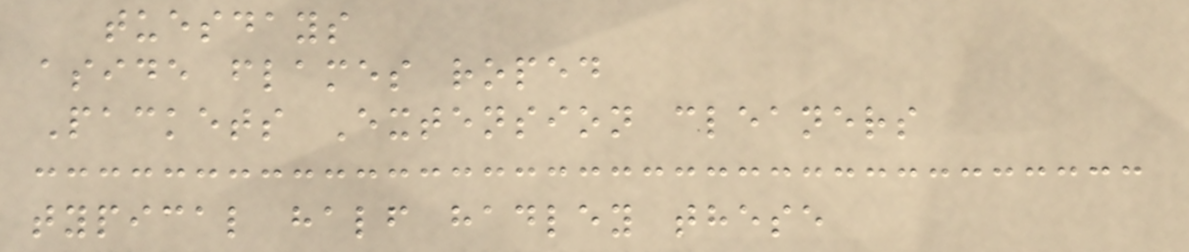tuesdays
aside flames roped
Packets Extension cleaners
typical half hadley these
